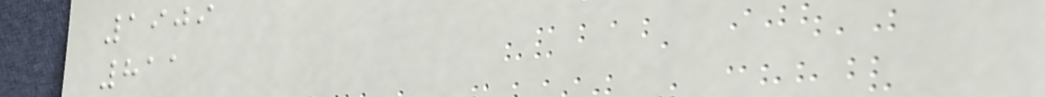1909
811
